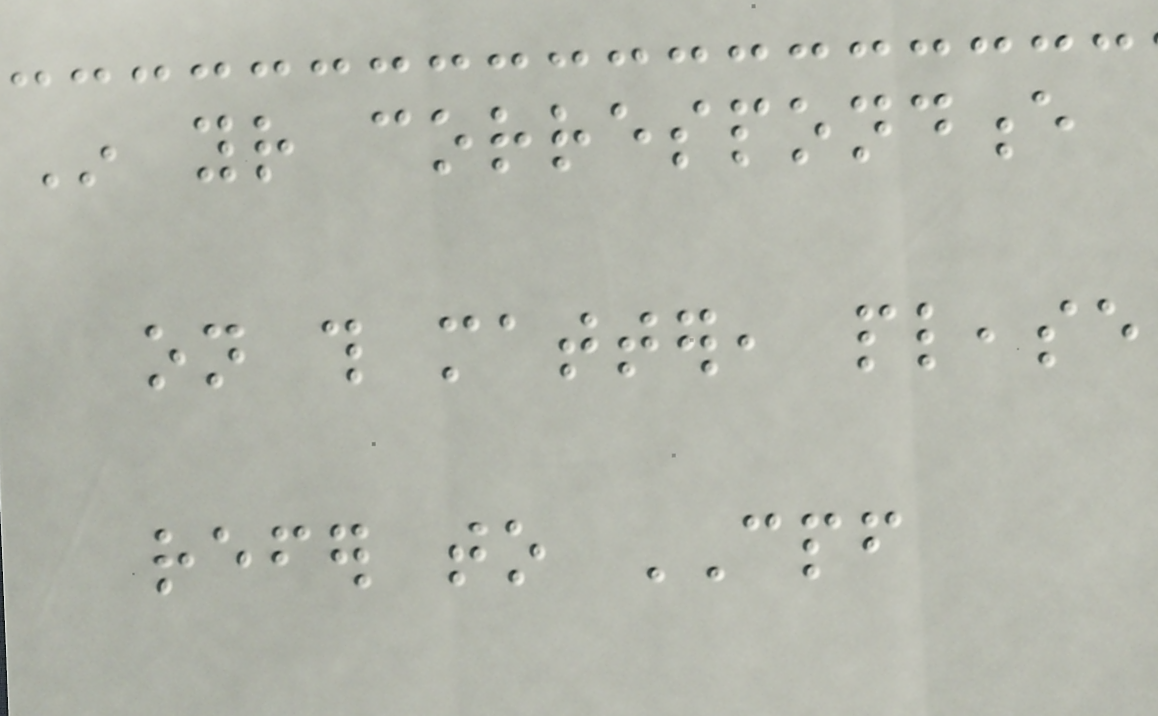In your correspondence
on this matter, please
refer to CPF
